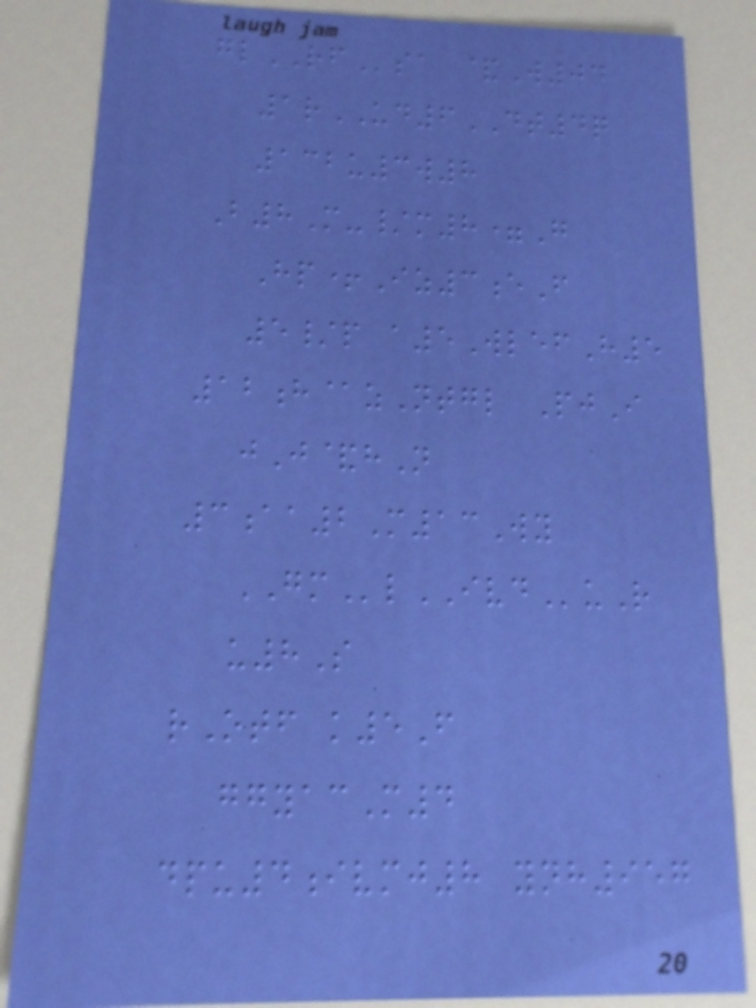glRFsa &W04
1rUD6DT4q
132u3w8
B8M-/m8=G
Hp+Iz3eF
5/p a5WlefH5
12h@zNtgl PjI
jJ&hN
3aa2M13Wy
GMlIVDuR
u8S
rOtf k5F
ggyacM4
dpu4ivmj8 ynh957
